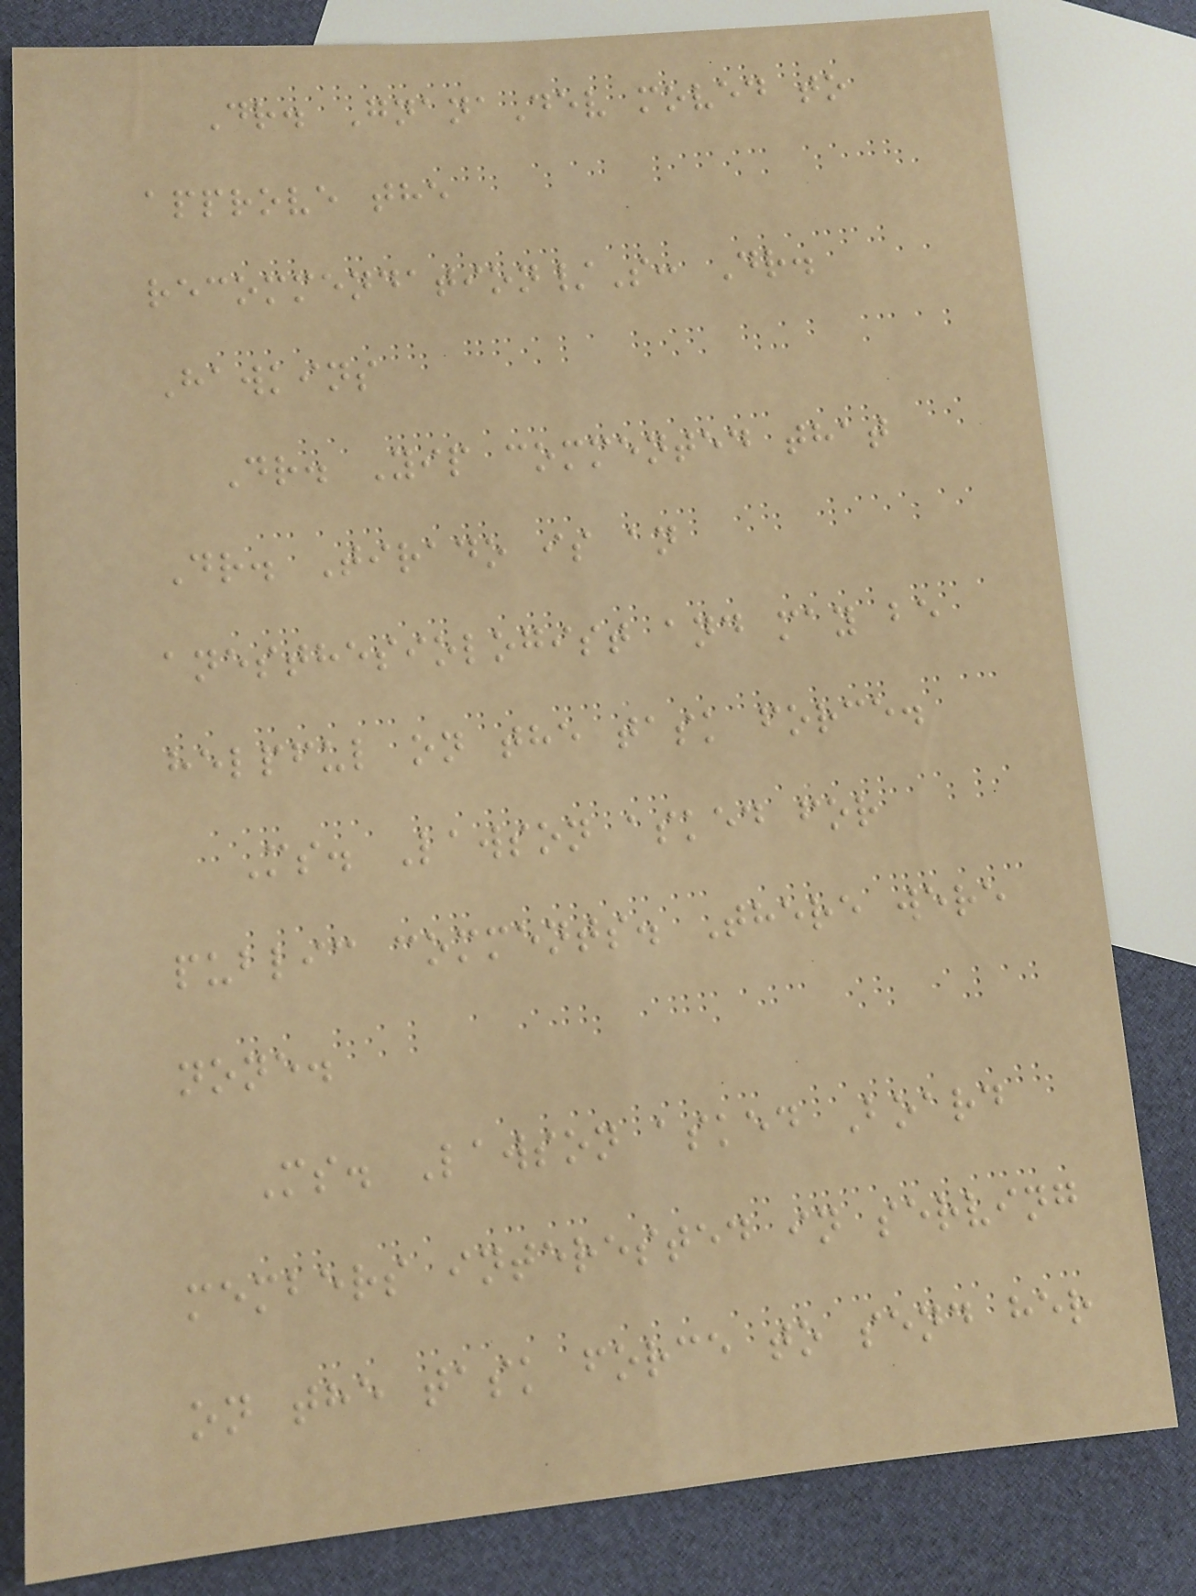Dr. GnanaDev moved to
approve the
recommendation/S: Dr.
Hawkins
Dr. Yip commented that
Dr. Tirado is an
anesthesiologist and may be
helpful on the task force.
Ms. Lawson asked for
public comments. There were
none.
Ms. Lawson asked Board
members interested in serving
on the task force to send her
